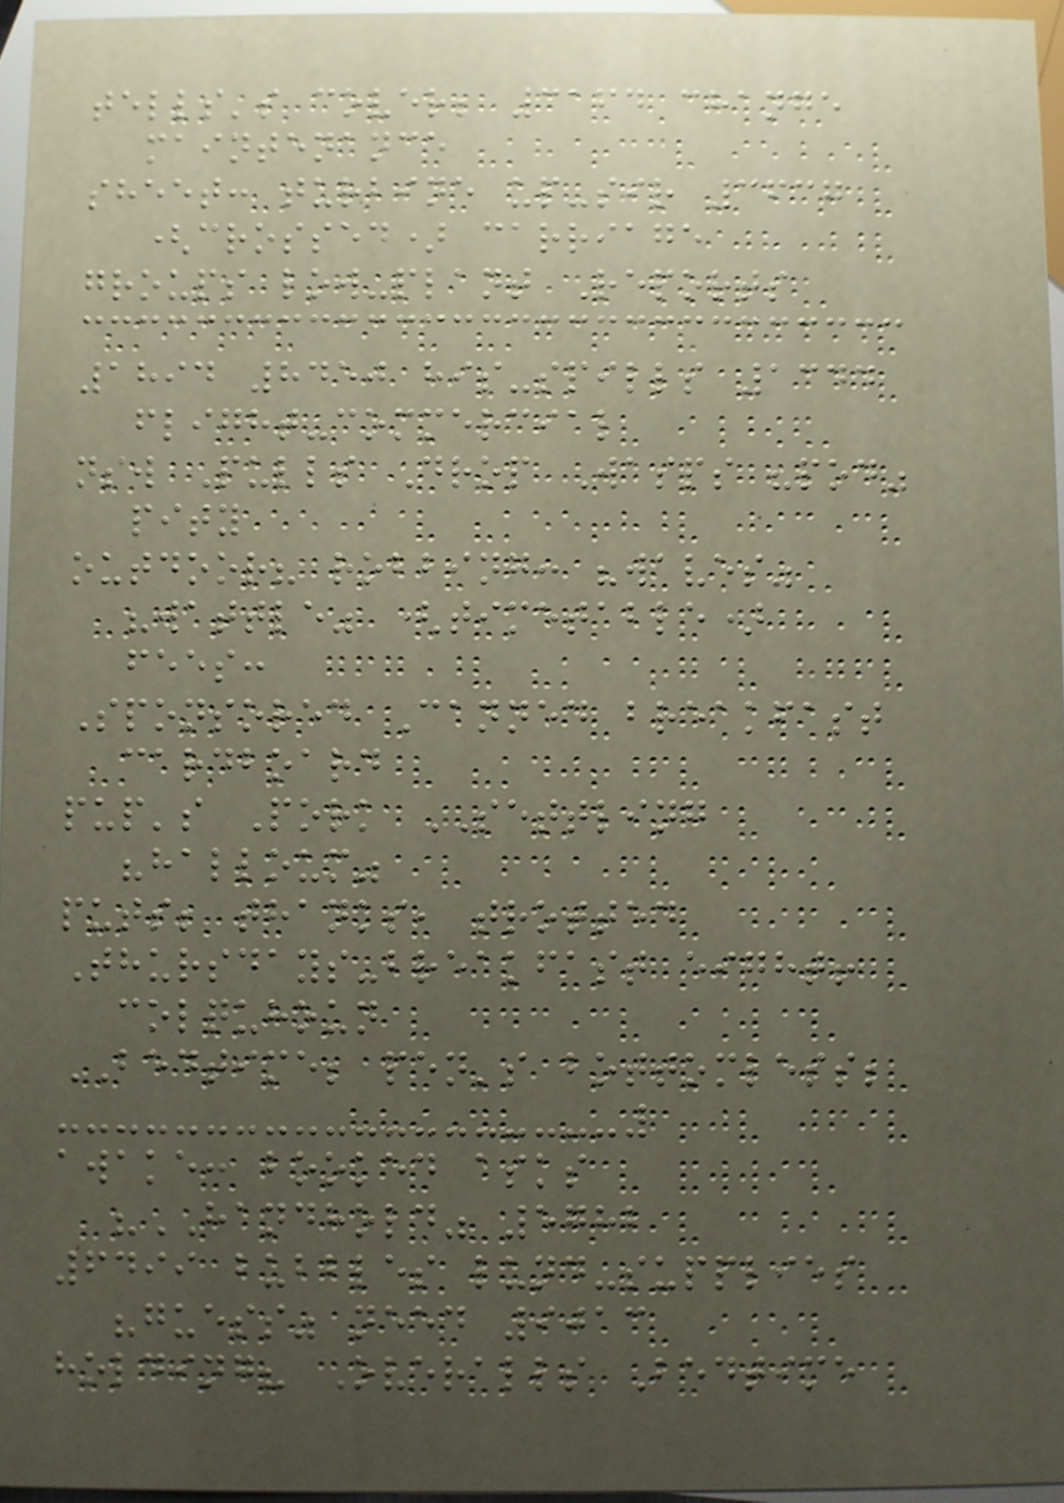tells's cover; 3164 change
maintenance
sheet: turbine up-sir 3637
(crossed) carriage
groups low-plant Reports
1894 8450 his-spills 1344
flight-commercial
nsw Pulls Drop Wasps "pod"
pity
outdoor? robbing: "waves"
"wattle" (timetable)
fees:
Sponsored Canned breakfast
cardboard
pup's Pork SETTLING
"halloum"
puts; thanks, trotted
Thursdays-breakfast eight!
colquhoun
BEDTIME; pen's bottomless;
awake: booked asks
"HANDHOLD" 5782
6499 bubbles lund-supplies
"guess" need 9013
holding? Overalls Bedtime
